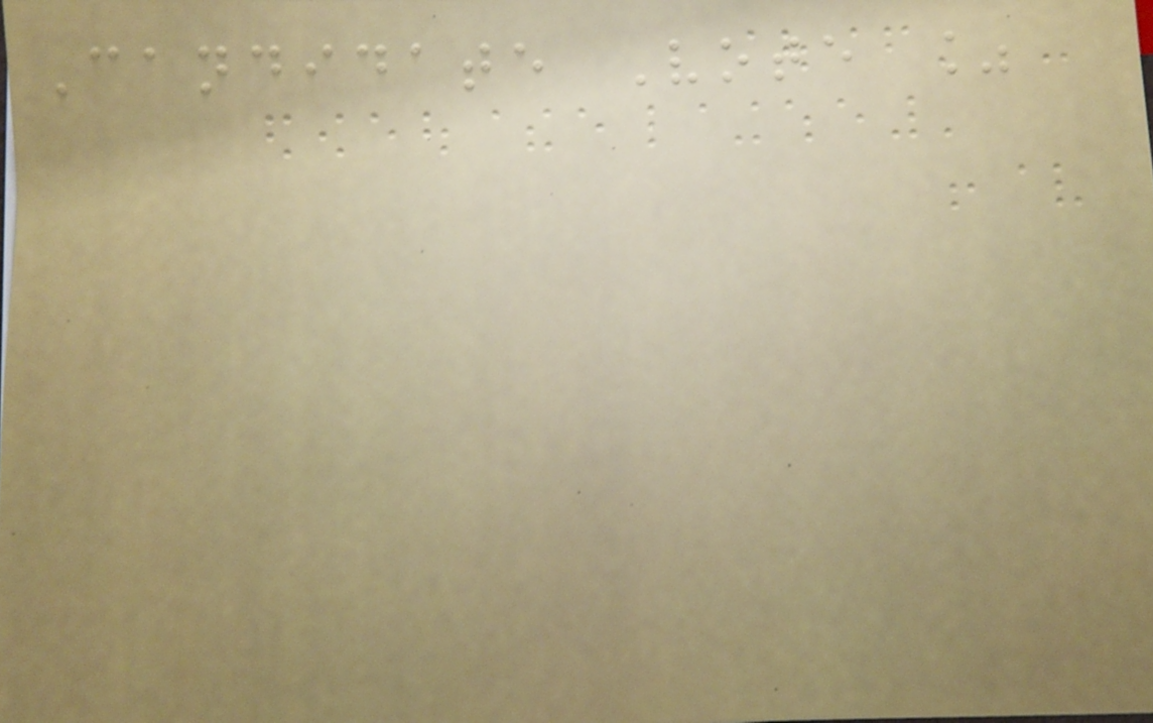Candidate Vote %
